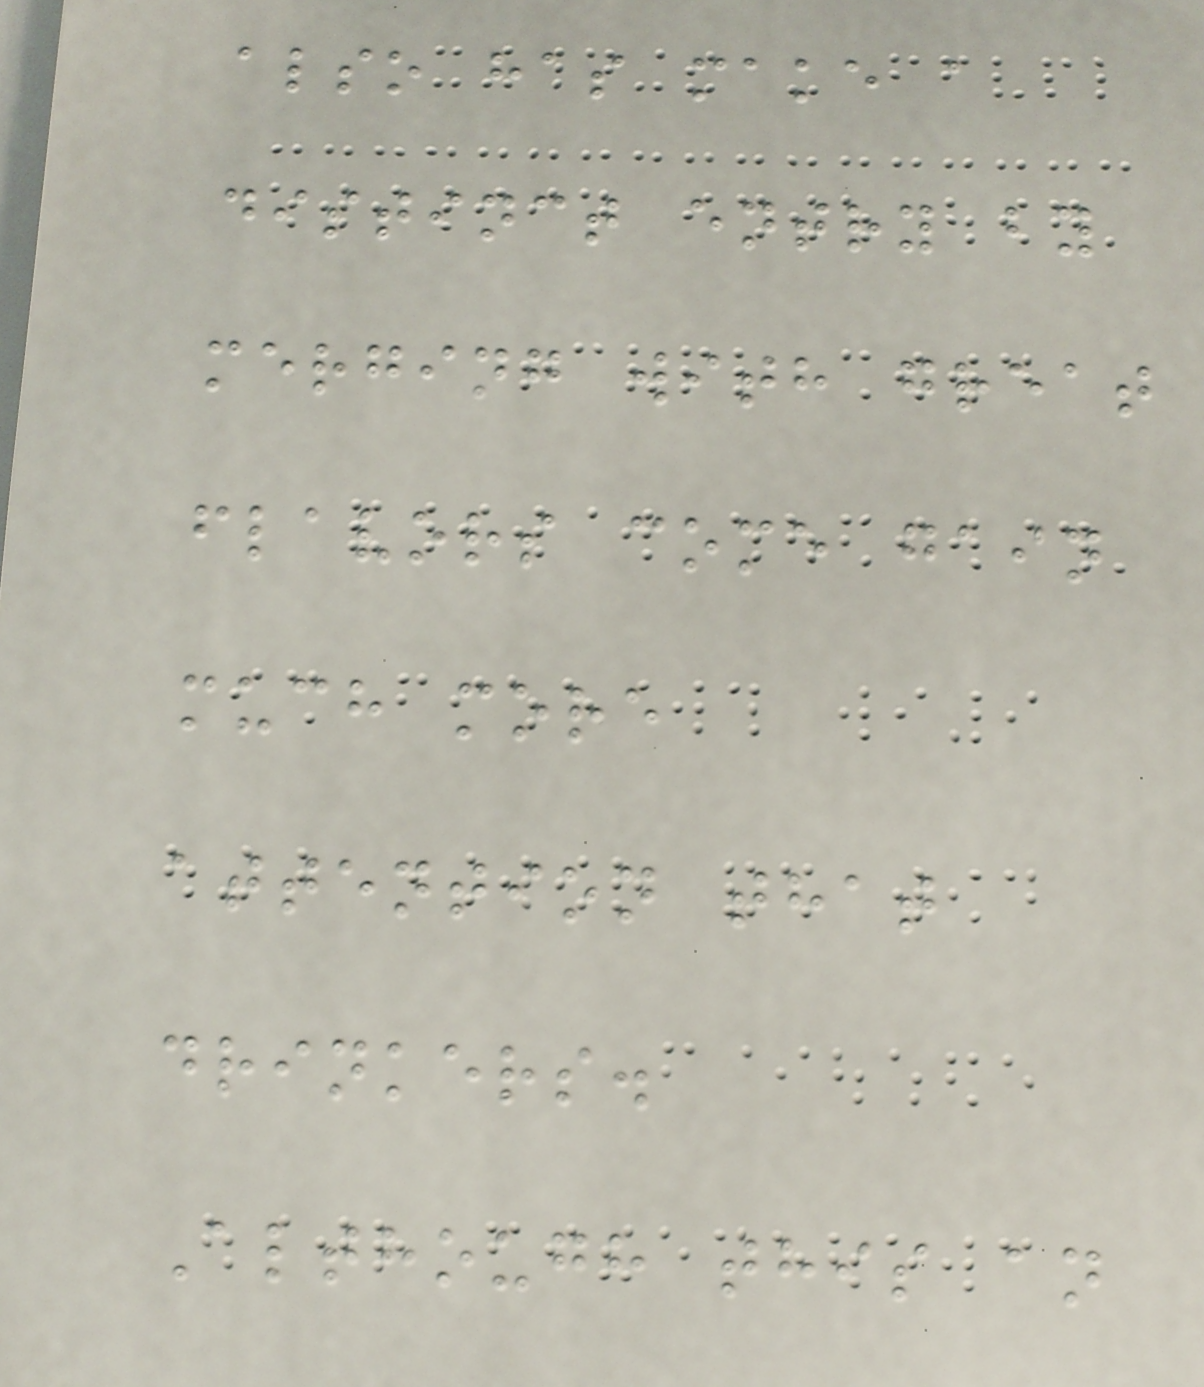also has make a
distinct entry by
merging with great
flavors come gain
much more
attention that
drinkers.
Although this an
